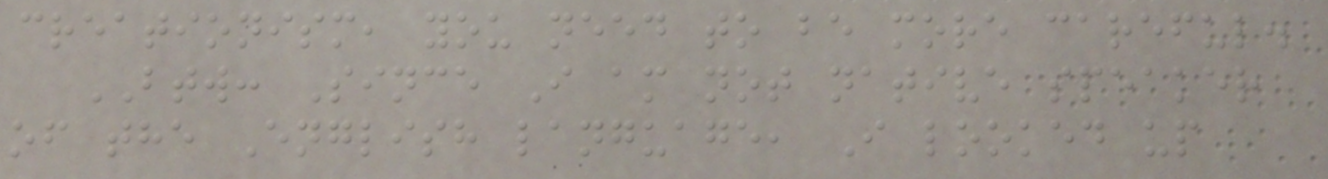creationism, you need to be more careful.
BTW: Since I am not native speaker
of the English language, I looked up
